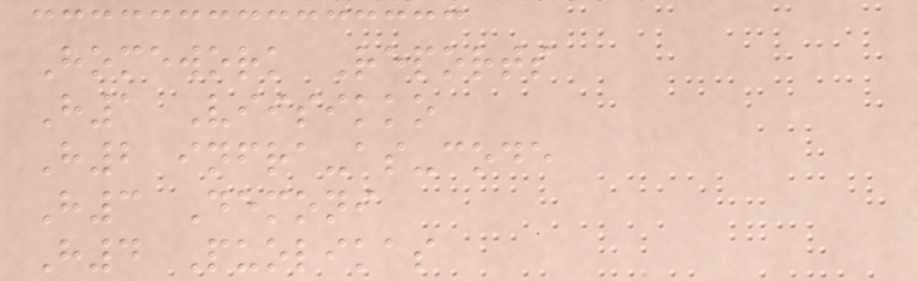Homework Reports
H1 Viisikko
H2 infra-as-code
H3 Demoni
H4 Puolikas
